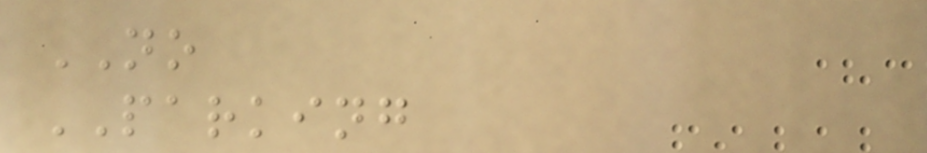NO
PARKING
